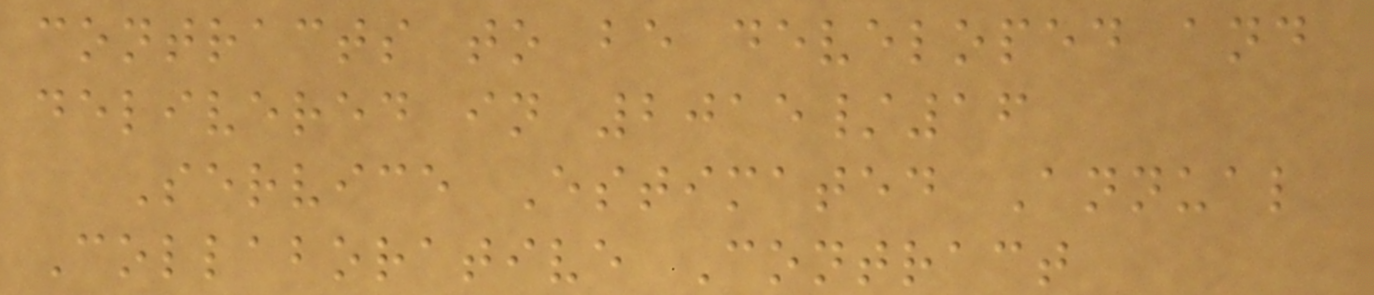contracts to be developed and
delivered in 2015/16
Service Estimated Annual
Collaborative Contract
